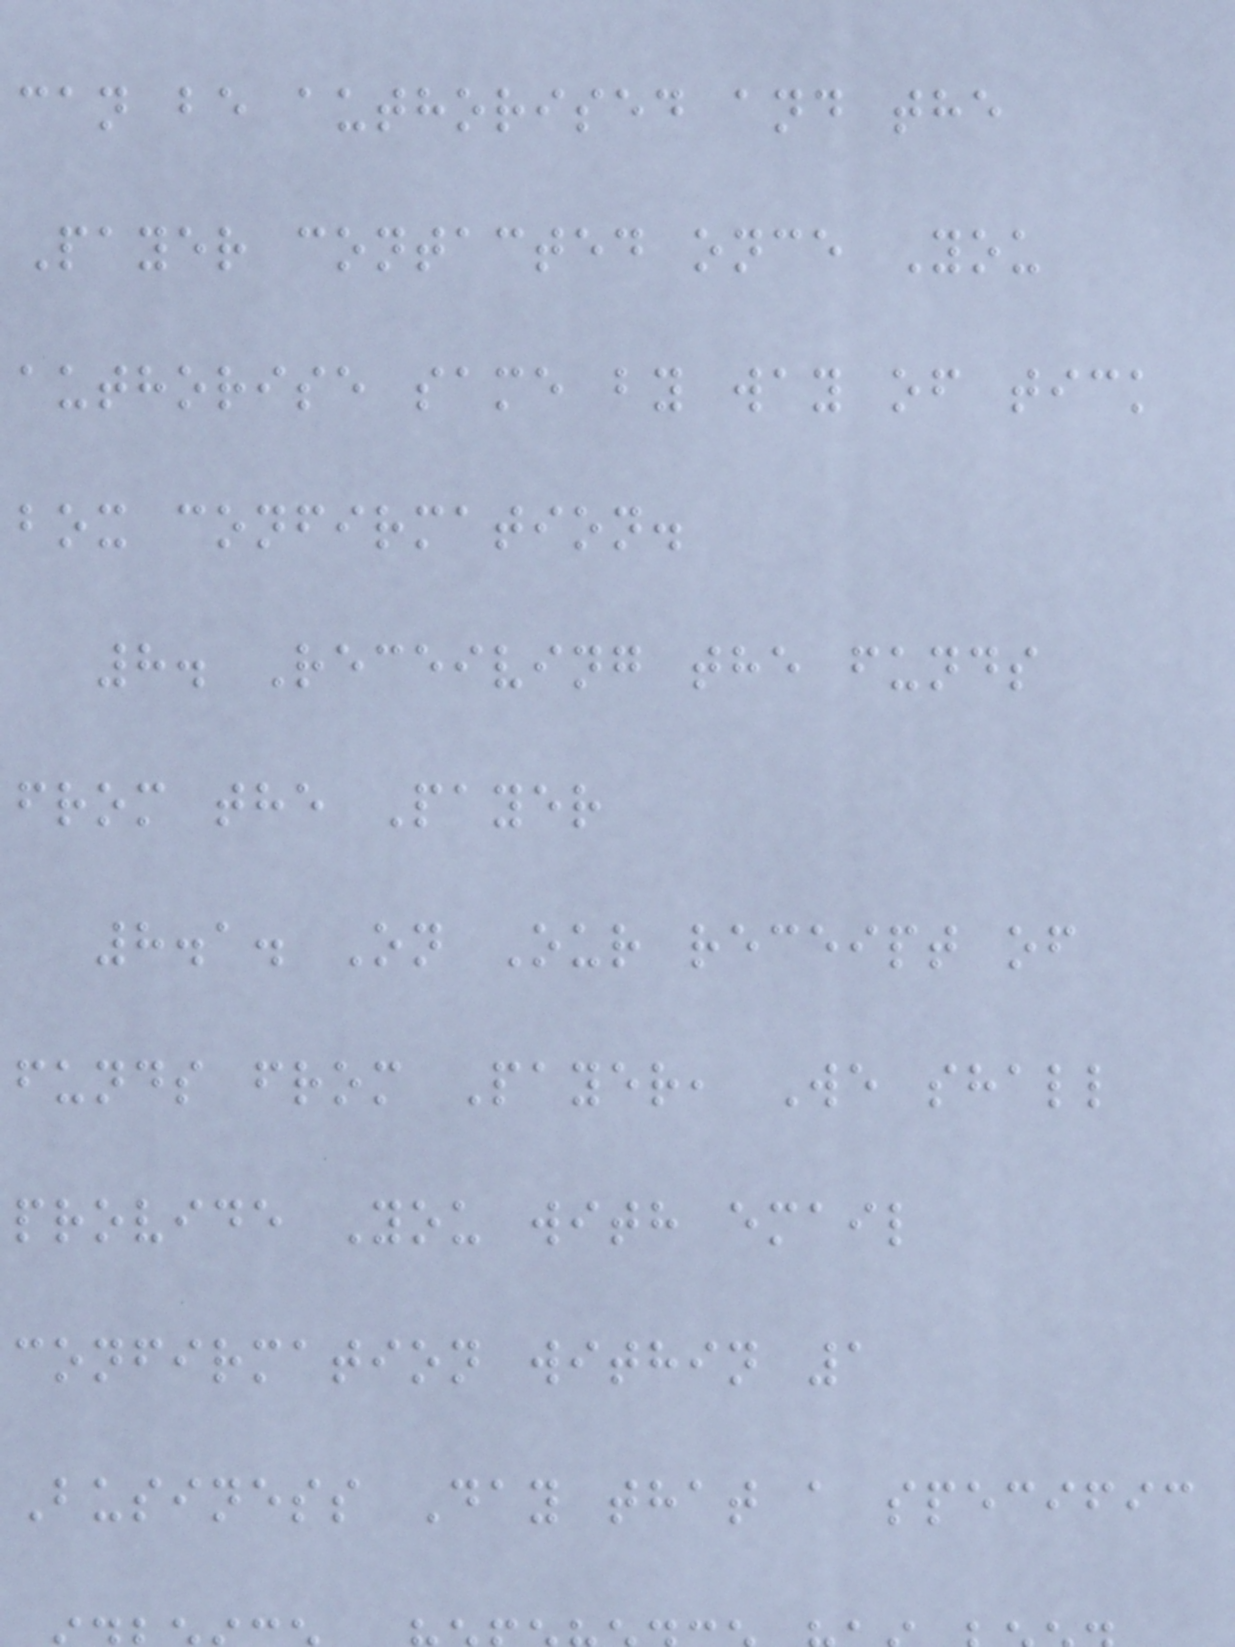can be authorised and the
Payer contacted once You
authorise same by way of tick
box confirmation.
8. Receiving the funds
from the Payer
8.1. On Our receipt of
funds from Payer, We shall
provide You with email
confirmation within 1
Business Day that a specific
